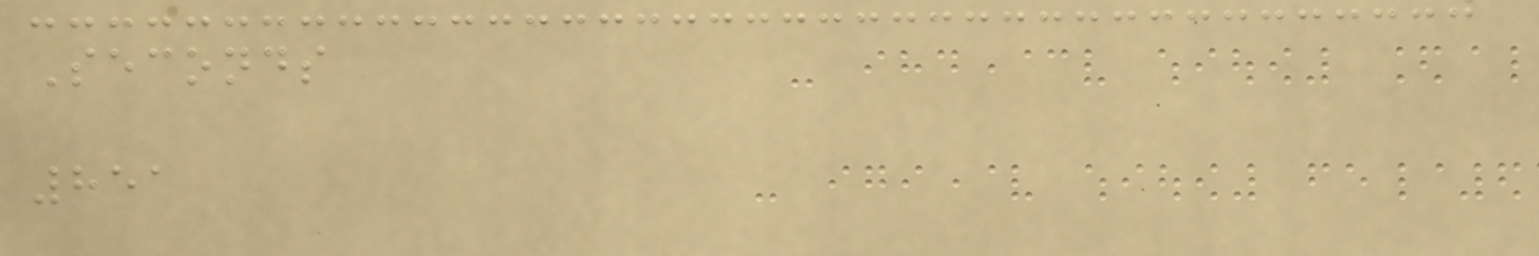Seconds
851
